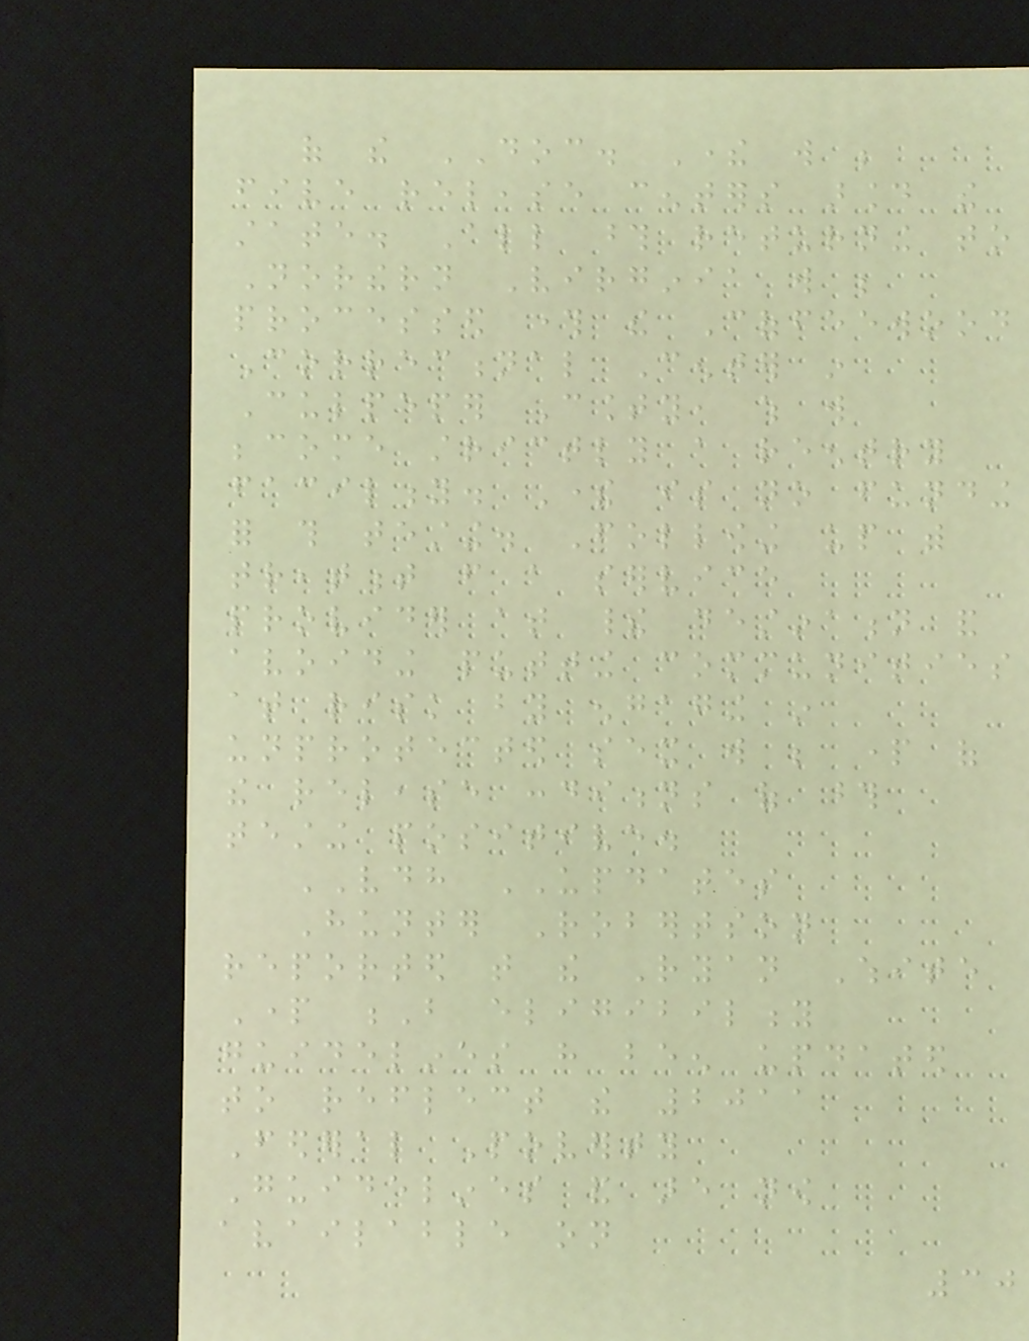of the DOC. There will be
five release centers around the
state. All those returning to
Northern Virginia will be
processed through the Coffeewood
Correctional Center in
Culpeper County, which will
become strictly a reentry
facility. There is no funding
for this testing. Following up with
treatment from a service
provider at their destination and
avoiding putting communities
at risk by engaging in
unprotected sex will be part of
the release conditions of those
testing positive.
VDH UPDATES
Hunter Robertson
reported that the Ryan White
Part B eligibility
guidelines have been updated
to reflect the 2011
Federal Poverty
Guidelines and are now
available on
30
